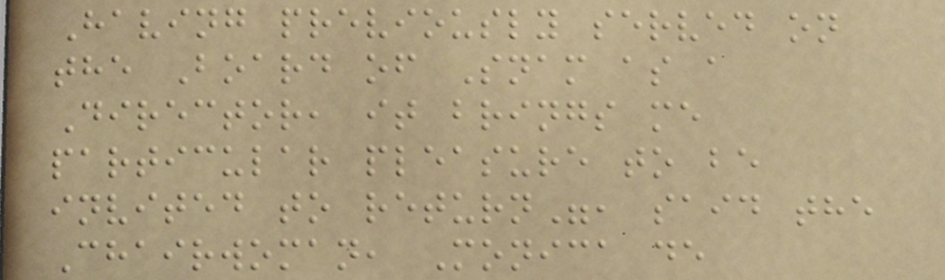Having previously served on
the Board of Snam as a
Director, it brings me
particular pleasure to be
invited to return", said the
Chairwoman, Monica de
